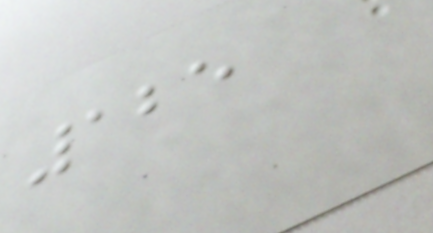125
